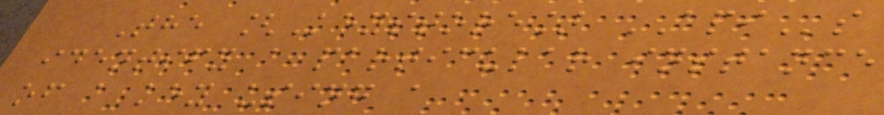The [Keystore] APIs
identify a particular instance
of a key using a
